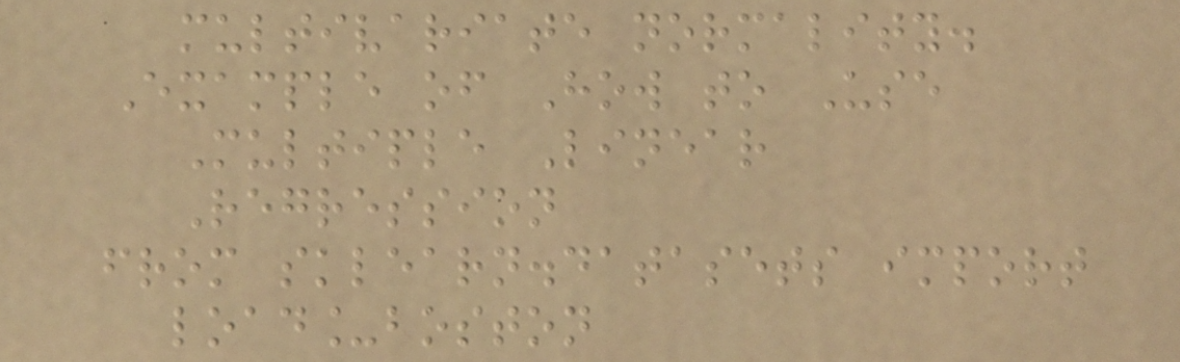multivariate normality.
Example of How to Use
Multiple Linear
Regression
from sklearn.datasets import
load_boston
